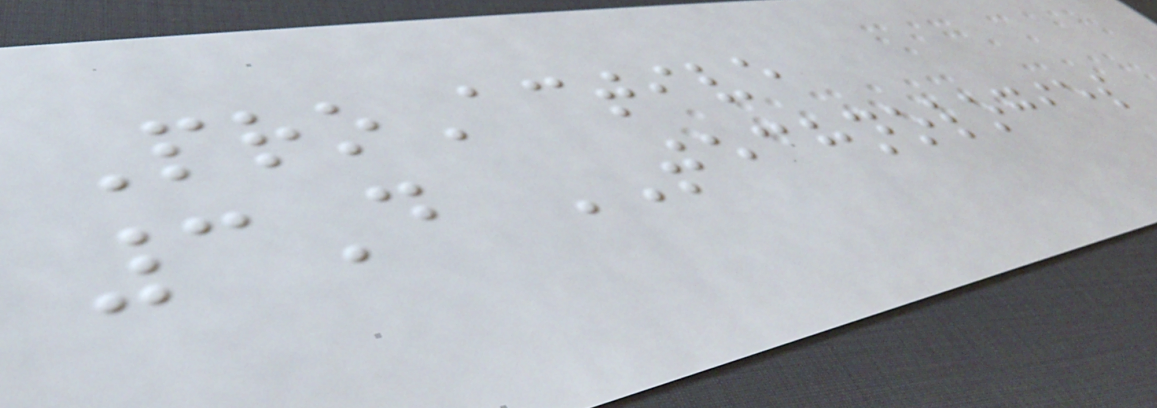ProActive
3D TECHNOLOGIES
